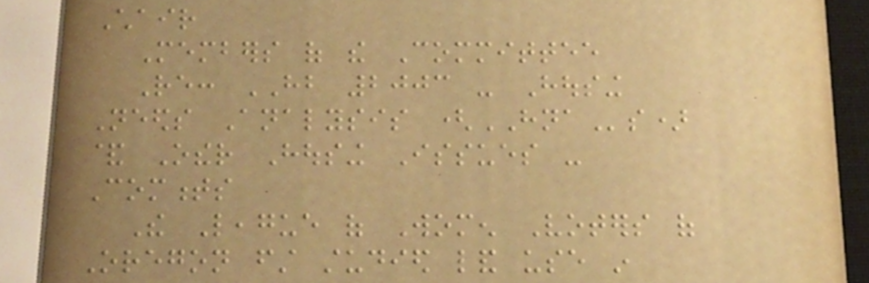Chair
Members of the Committee
Re: HB 2003 - Housing
Needs Analysis (HNAs)
& Other Housing Issues -
Comments
The League of Women Voters of
Oregon first studied land use in
